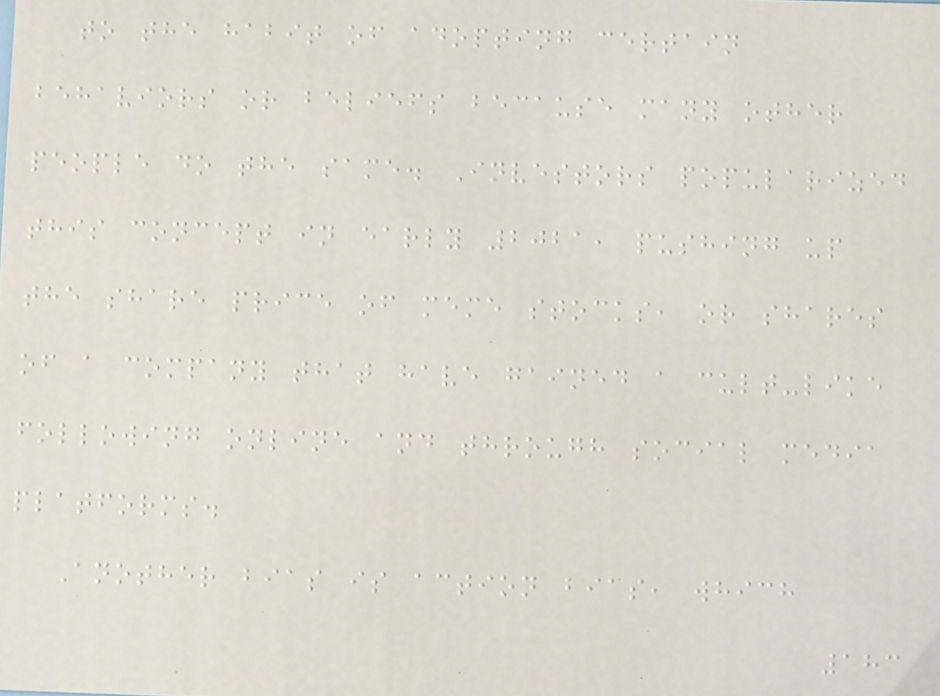to the habit of adopting certain
behaviors or beliefs because many other
people do the same. Investors popularized
this concept in early 2021, pushing up
the share price of meme stocks, or shares
of a company that have gained a cult-like
following online and through social media
platforms.
Another bias is action bias, which
183
